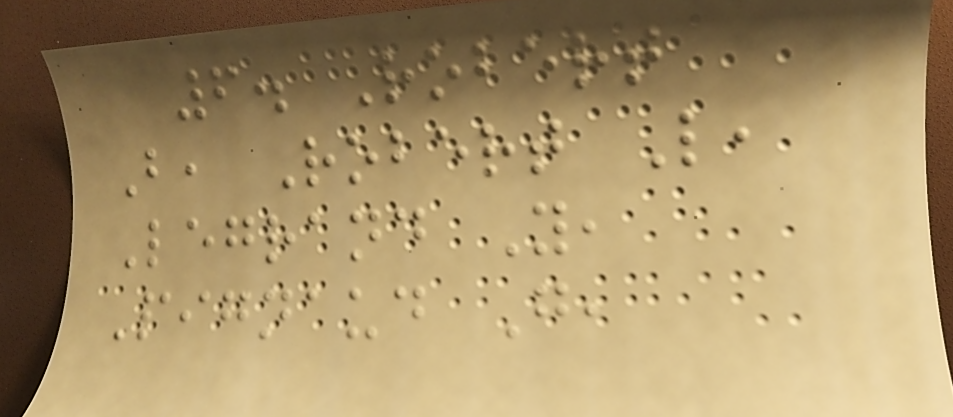6. Robert
B, Robert L,
Legrand Y,
Pignaud G,
